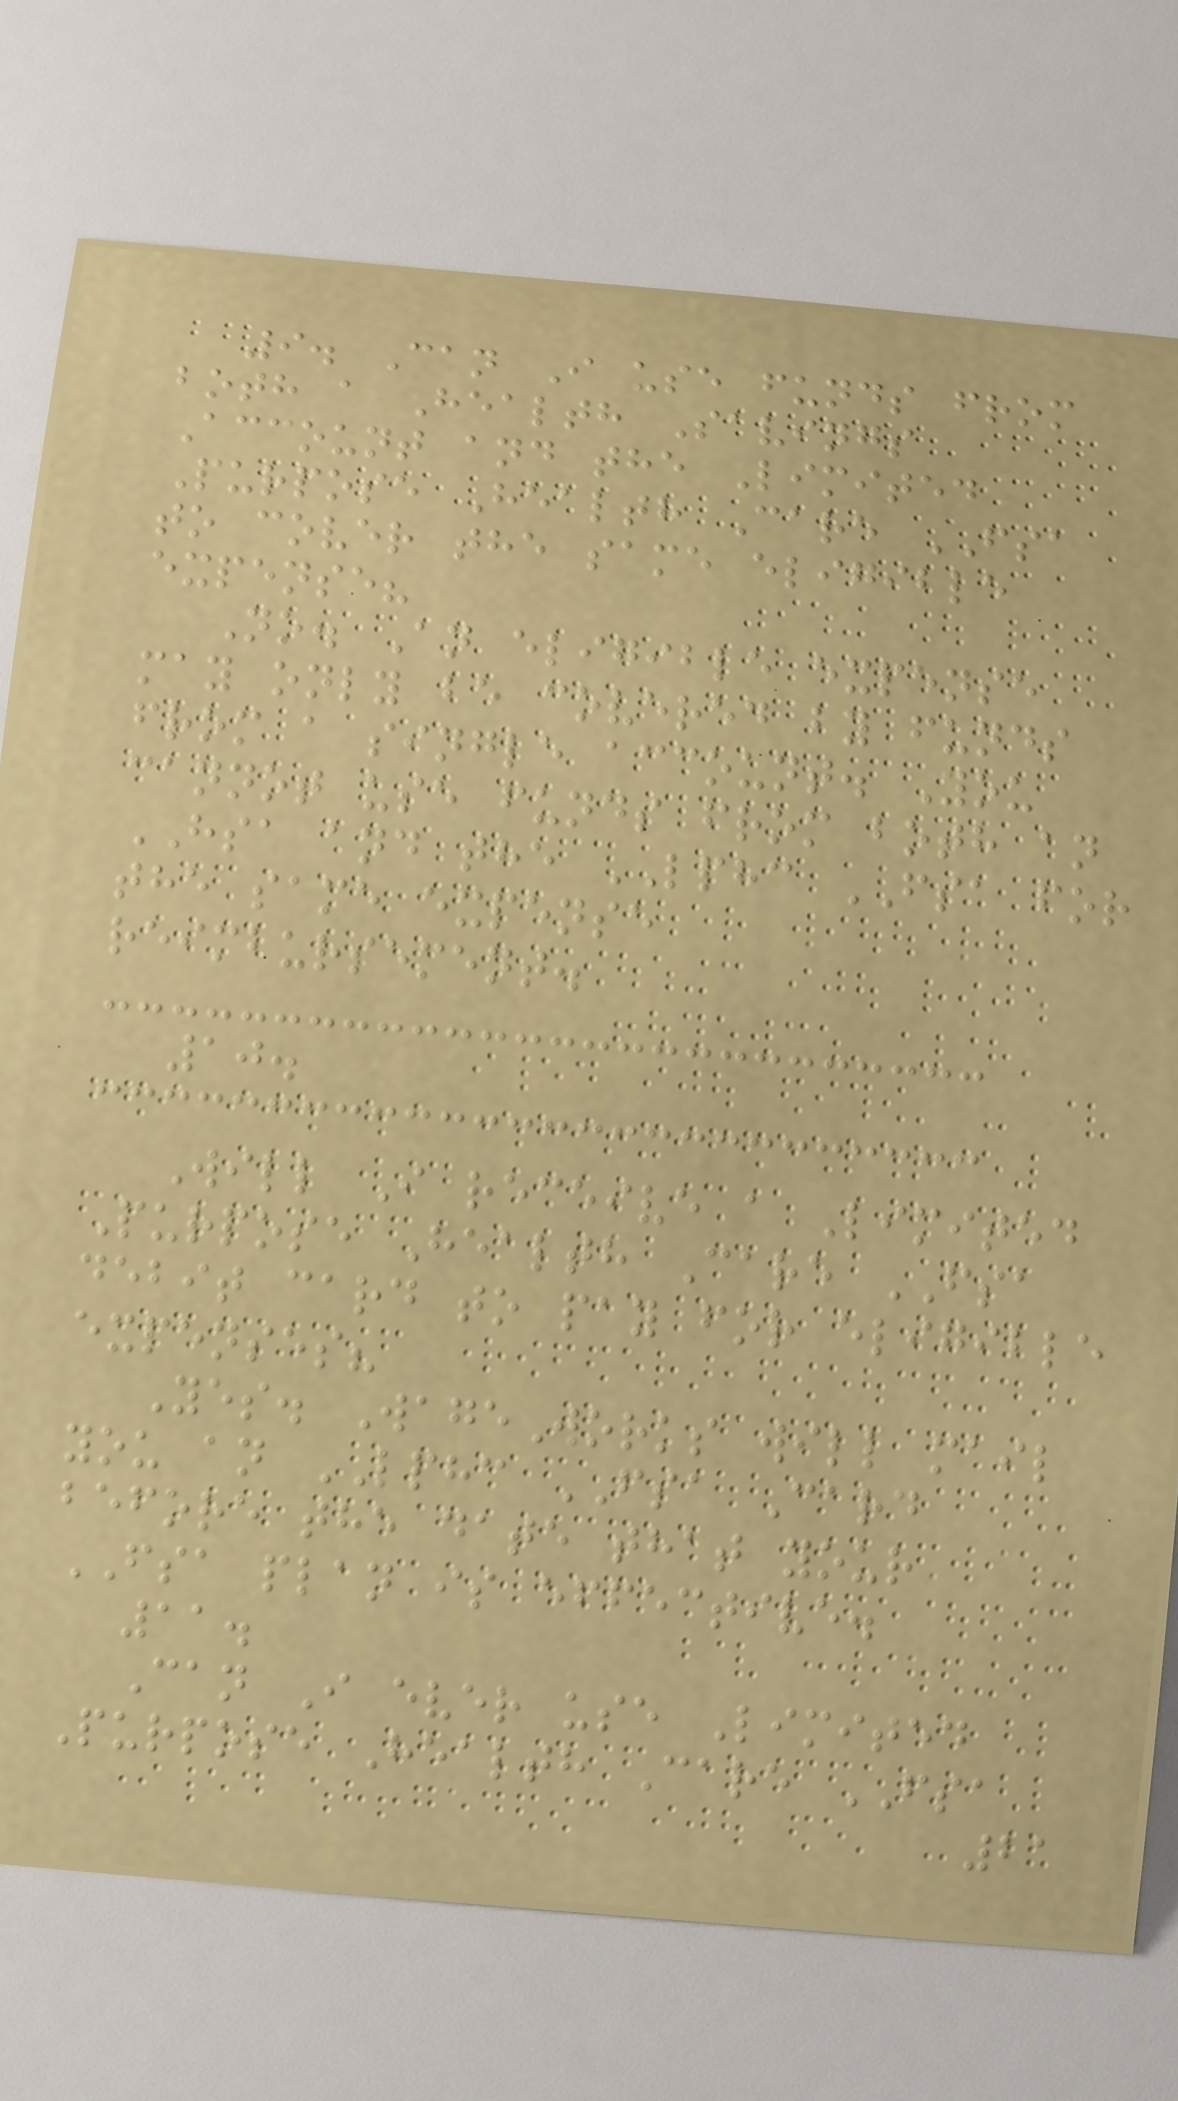9. Can I use funds from
both a Health Savings
Account and the Limited
Purpose Health Care FSA
to cover the same eligible
expense?
No. An eligible expense
may only be covered by funds
from a single account. You
cannot use funds from both an
HSA and the LPHC FSA for
the same expense
reimbursement.
10.
Will I receive a Limited
Purpose Health Care FSA
debit card to pay for eligible
expenses?
Yes. WageWorks will mail
you an LPHC FSA Card
before the date that your
FSA plan is effective.
11.
Can I ever use Limited
Purpose Health Care FSA
21
